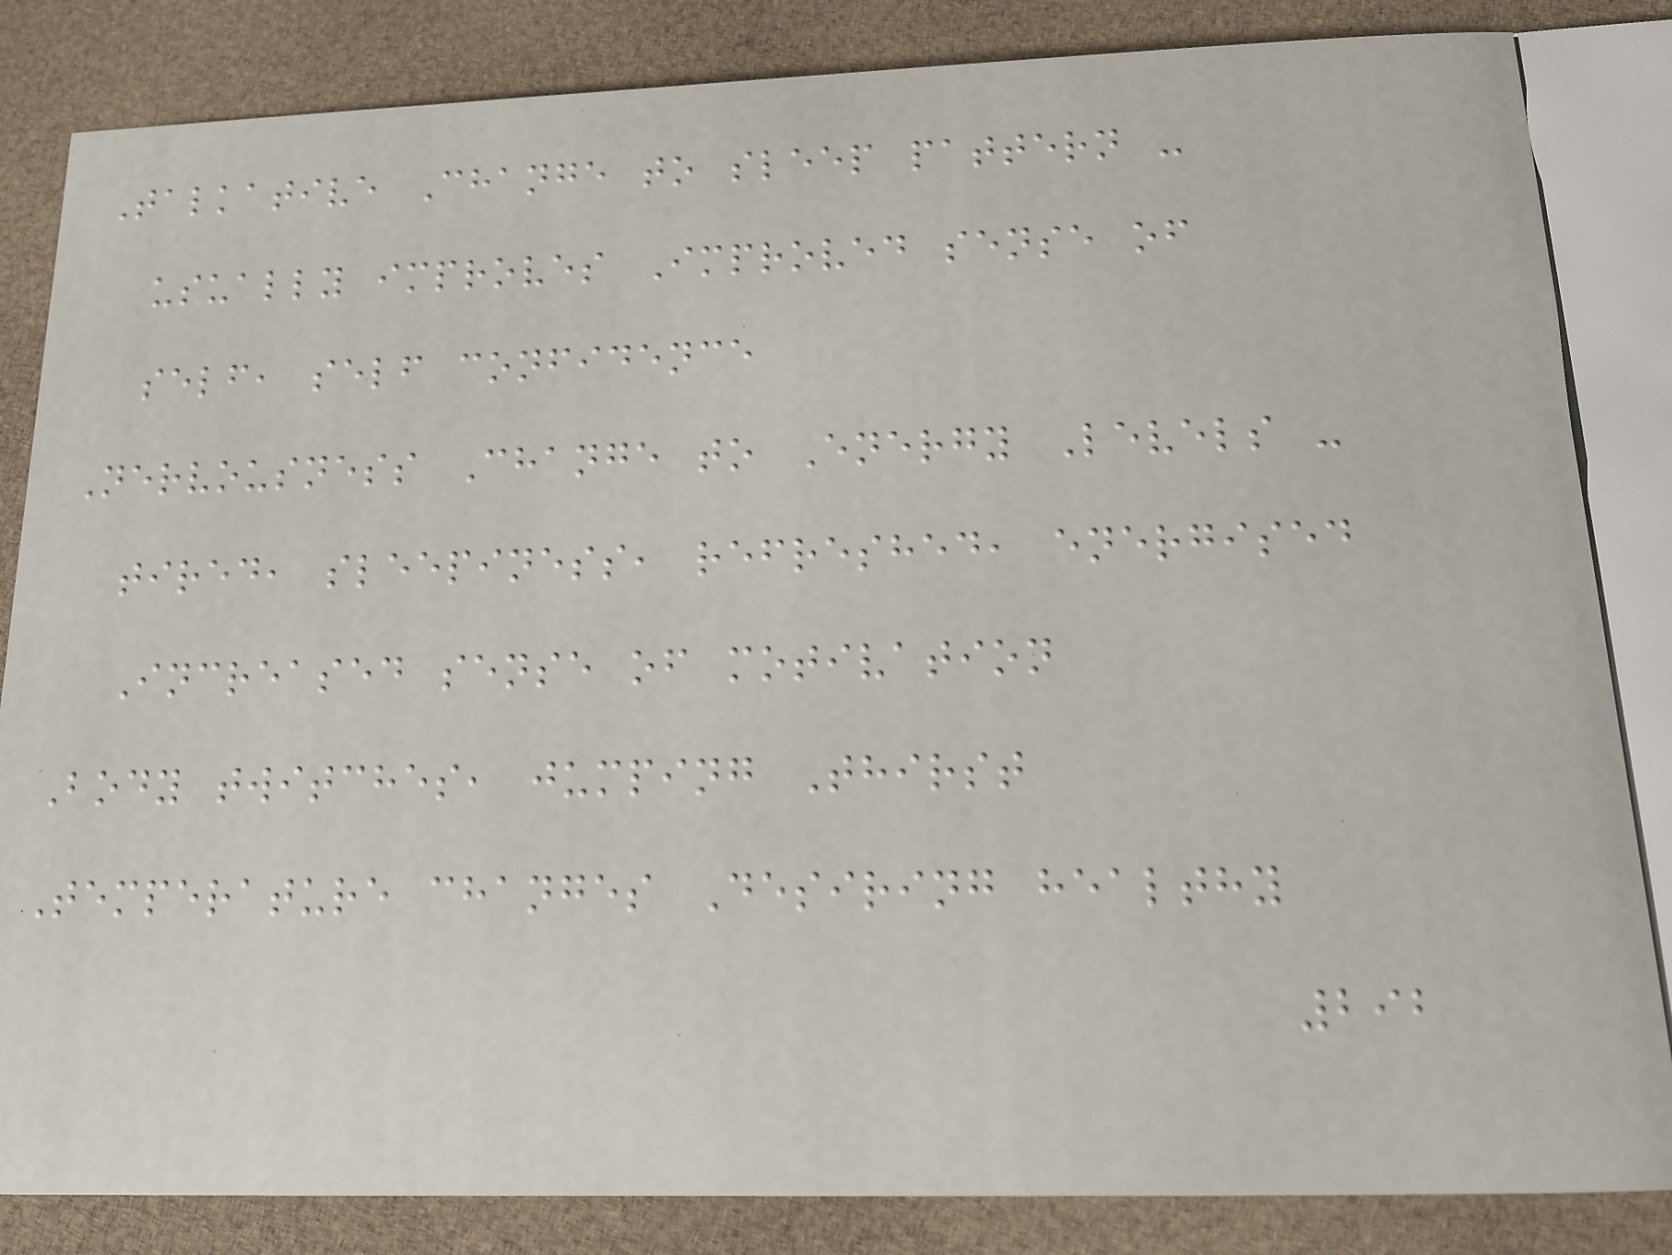Talkative Change to sleep pattern -
usually improves Improved sense of
self, self confidence
Nervousness Change to Energy Levels -
tired, sleepiness, refreshed, energised
Increased sense of motivation
Body twitches, jumping Thirst
Temperature changes Desiring healthy
292
